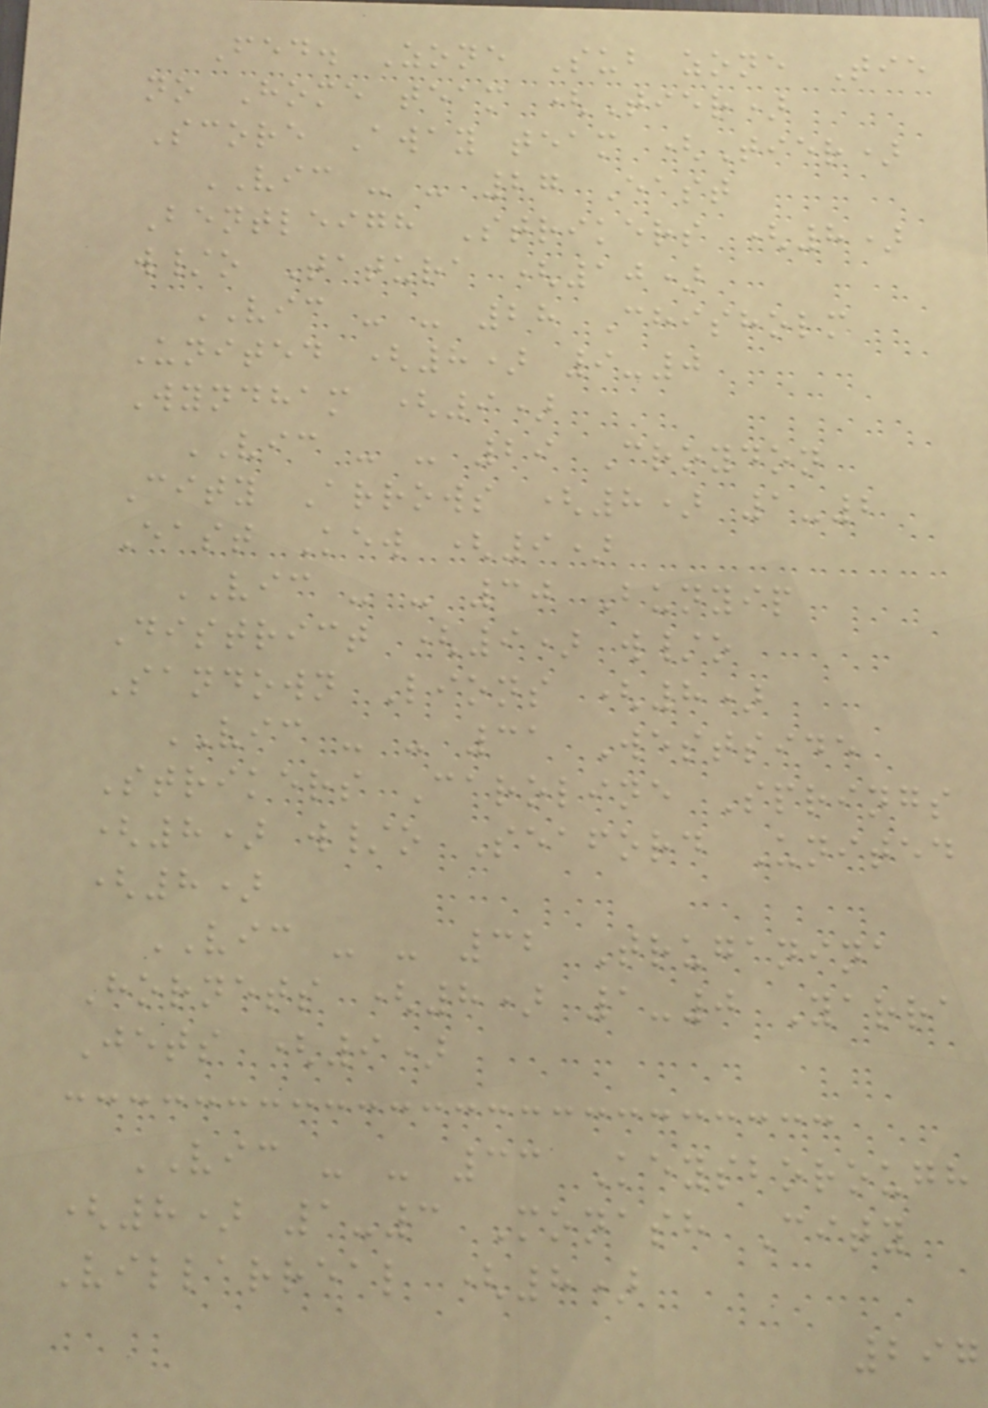Fed. Zone Sub zone Tie
no Home team (Tier)
Score Away team (Tier)
VIC - - 27 East
Bentleigh Strikers (8)
w/o Tatura (10)
VIC - - 28 Chisholm
United (8) 9-0
Wyndham (9)
VIC - - 29 Croydon
City Arrows (8) 1-2
East Kew (9)
VIC - - 30 Bunyip
District (9) w/o
Sandown Lions (8)
VIC - - 31 Westside
Strikers Caroline Springs
(8) w/o Seaford United
(8)
VIC - - 32 Truganina
Hornets (8) 1-0 Yarra
Jets (9)
VIC - - 33 Keysborough
(8) 1-3 Monash City
Villarreal (8)
297
